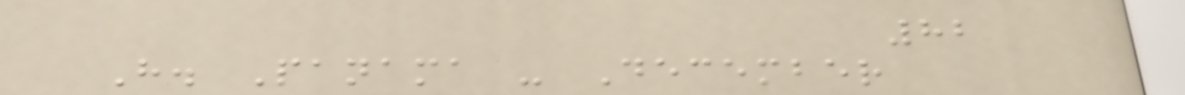82
H. Panama - December
